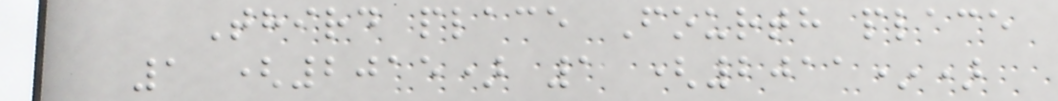Third place Fourth place
1 (2015) 1 (2011*)
